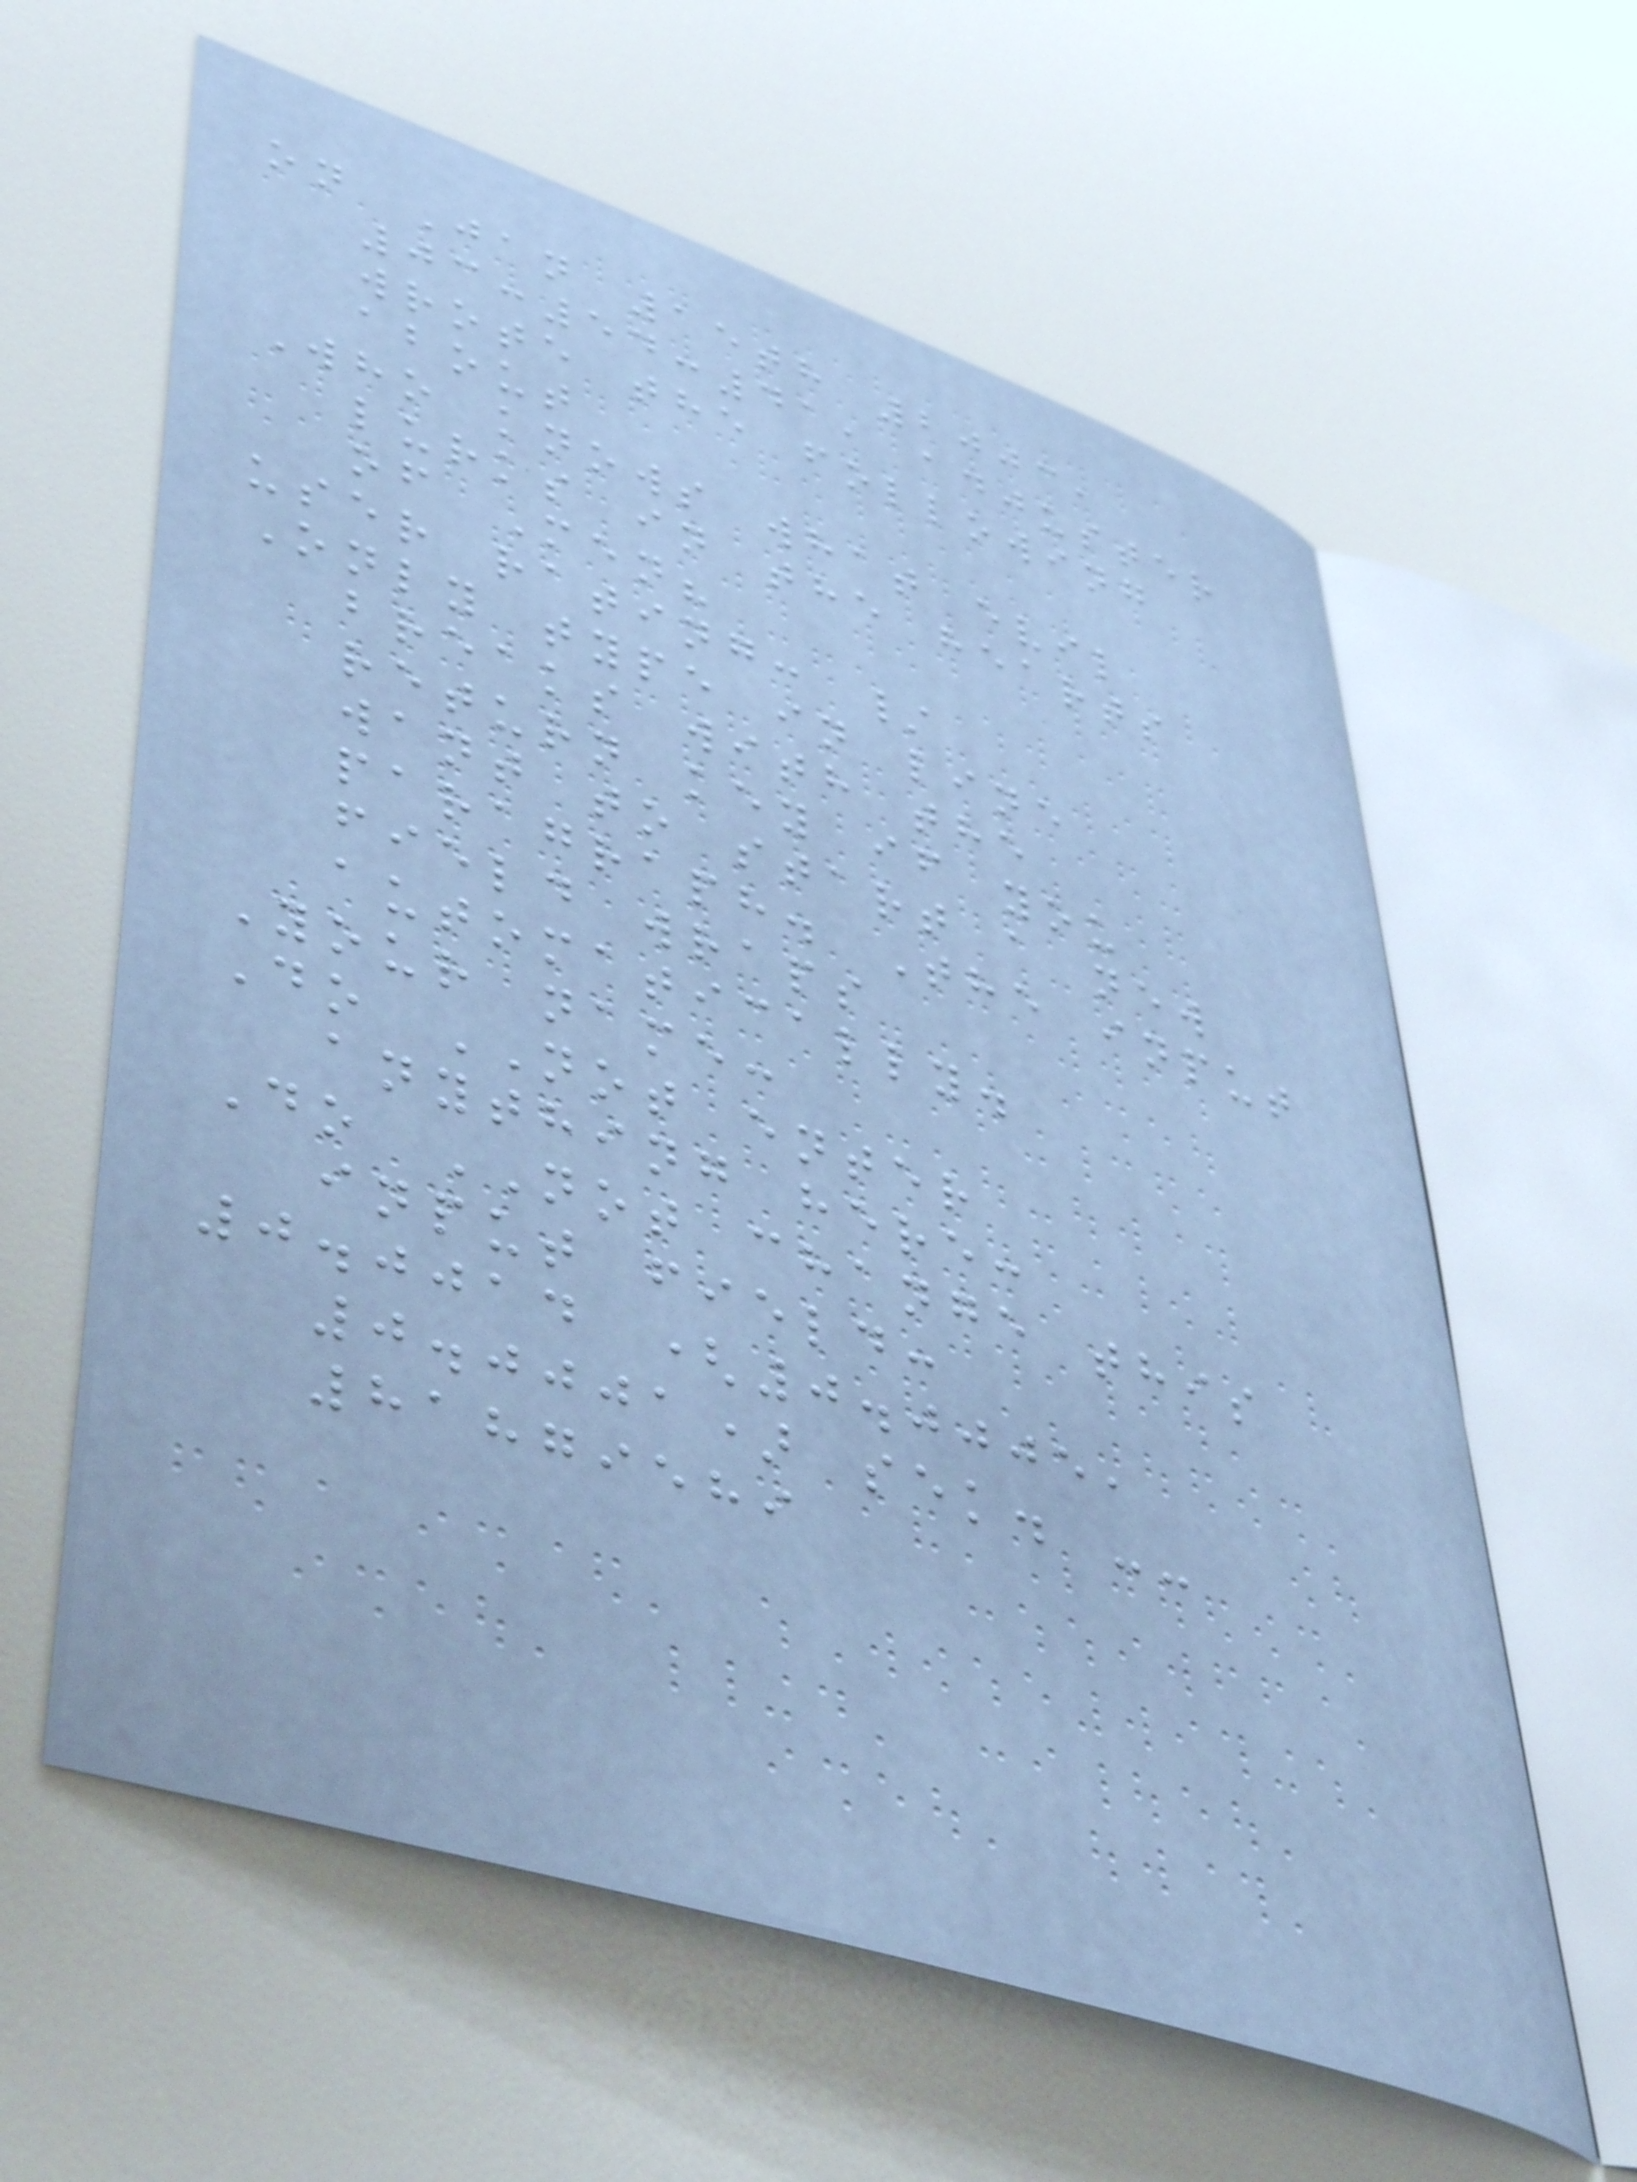on Jan 15th 2003,
03:54:41, adjuster
wrote the following
about
Who knows what evil
lurks in the hearts
of Men?
user rating: /
Only type in line
breaks with the
return key if you
want to start a new
paragraph. The input
field wraps
automatically.
Your name:
Do NOT enter
anything here:
Do NOT change this
input field:
0.0014 (0.0005,
0.0001) sek. --
81879589
